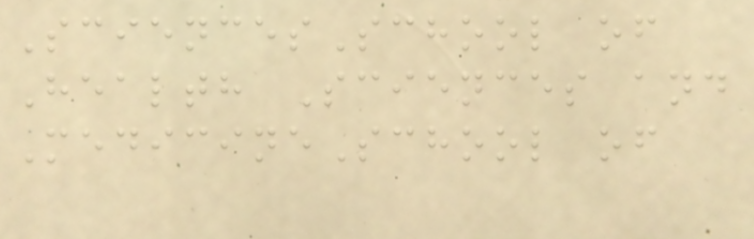SciencesSchool of
Health Sciences and
MedicineSchool of
